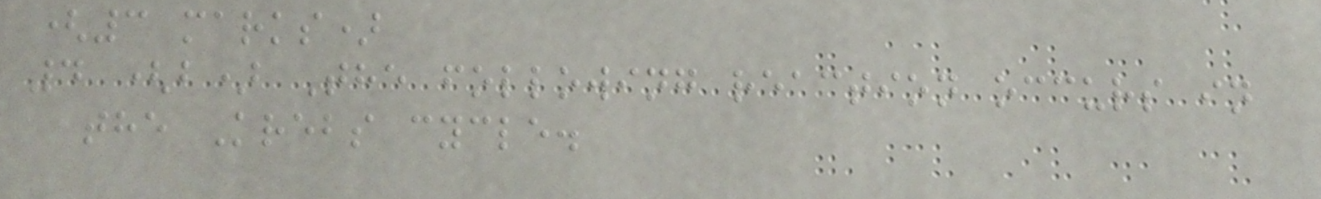(3 marks)
4 (b) The following reaction occurs in
the Krebs cycle.
